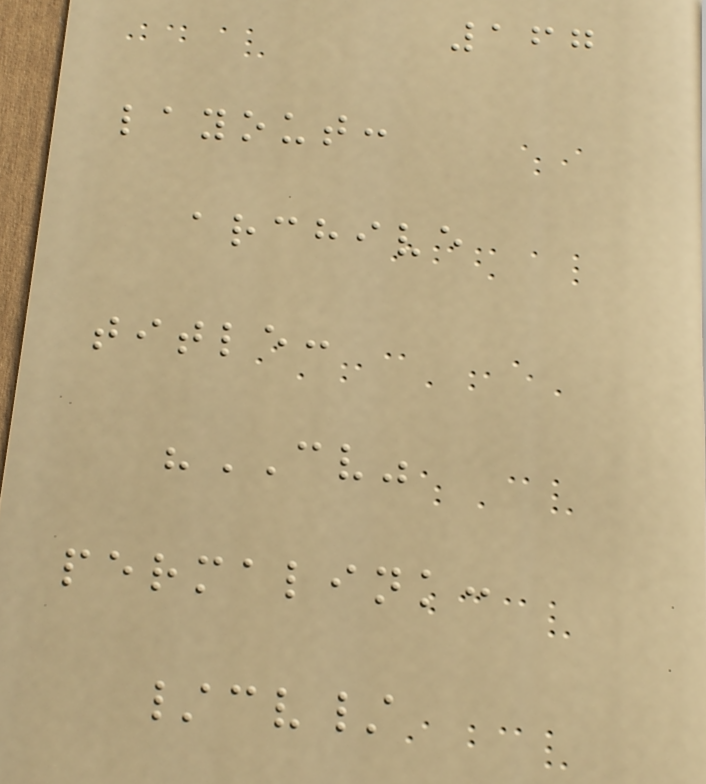167
layout:
archive
title:
"CV"
permalink:
/cv/
